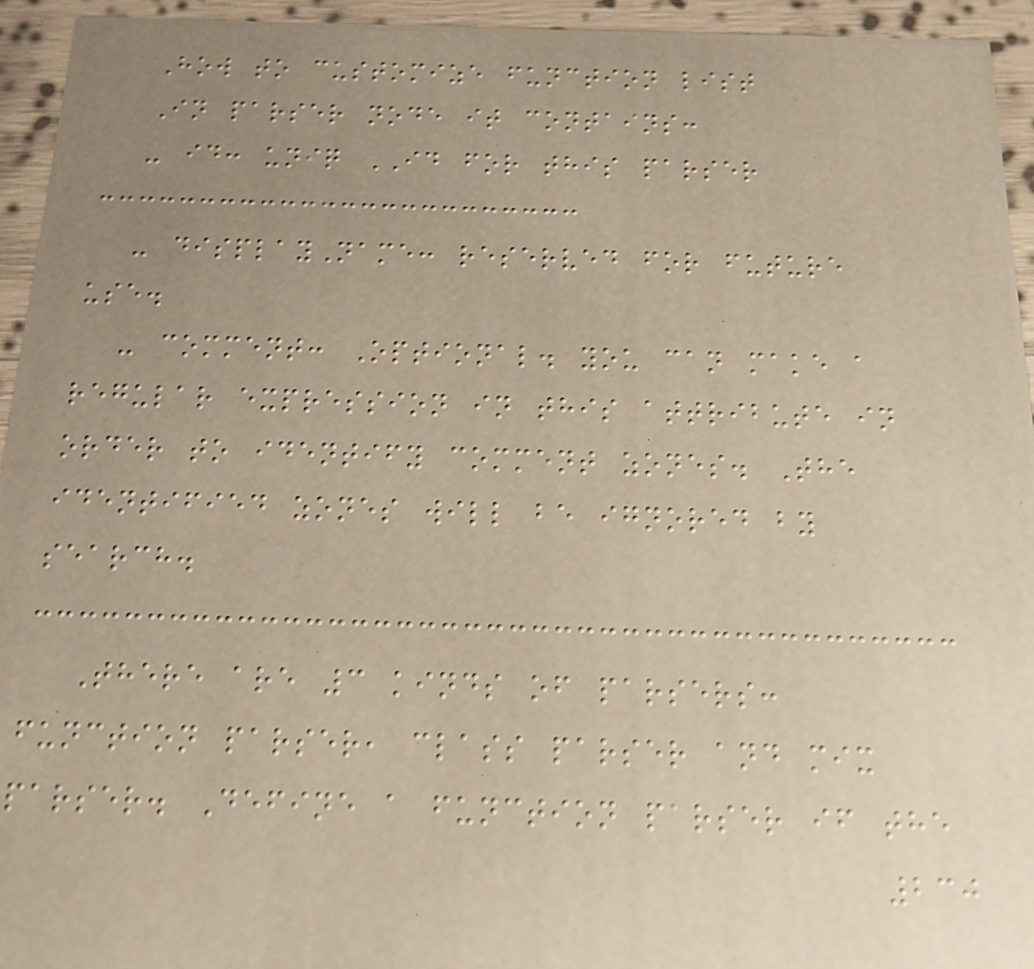How to customize function list
In parser node it contains:
- id: uniq ID for this parser
- displayName: reserved for future
use.
- comment: Optional. you can make a
regular expression in this attribute in
order to identify comment zones. The
identified zones will be ignored by
search.
There are 3 kinds of parsers:
function parser, class parser and mix
parser. Define a function parser if the
230
